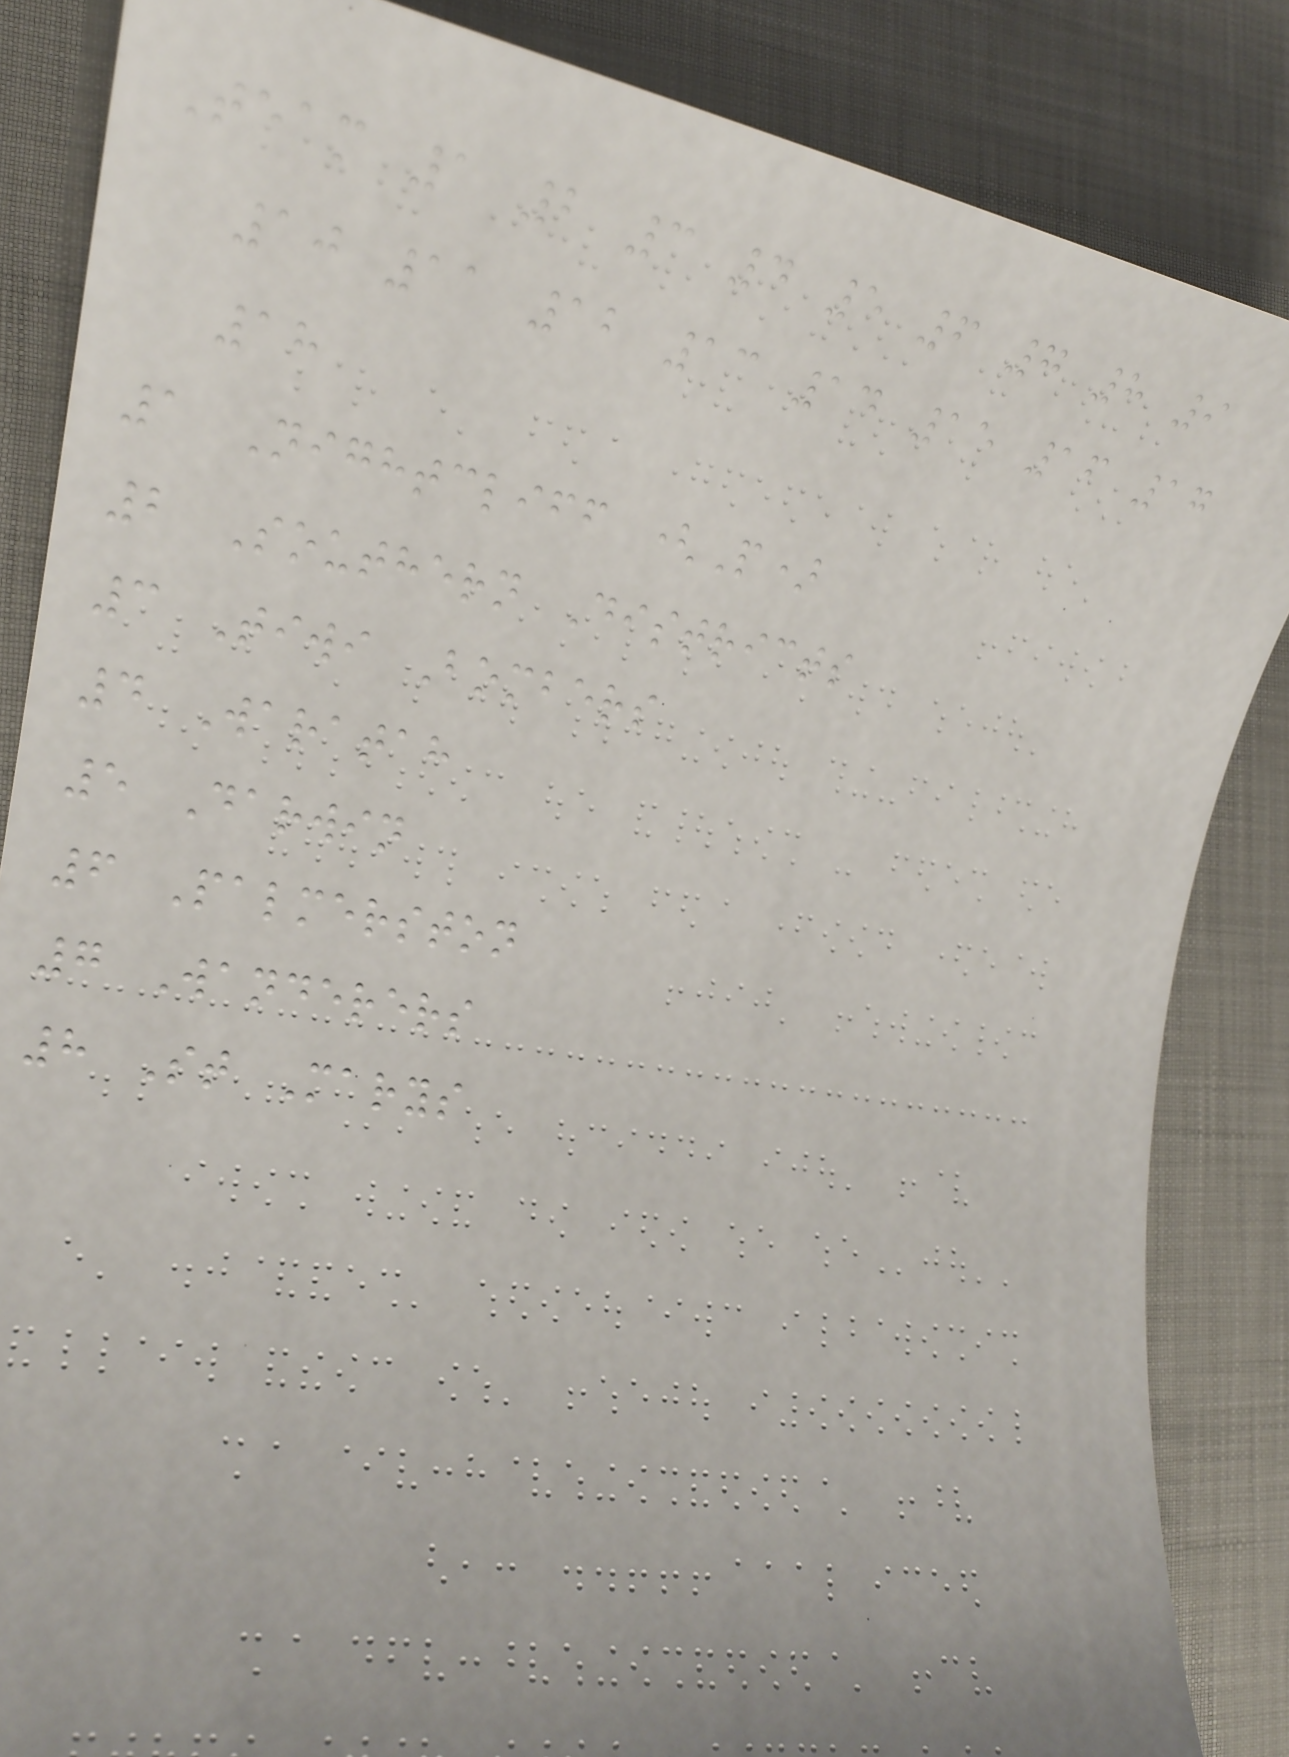Team 1 2 3 4 5 6 7 8 9
10 11 12 13 14 15 16 17
18
1 Nightcliff (P)
2 Southern Districts
3 Tiwi Bombers
4 Waratah
5 Darwin
6 Palmerston
7 Wanderers
8 St Marys
